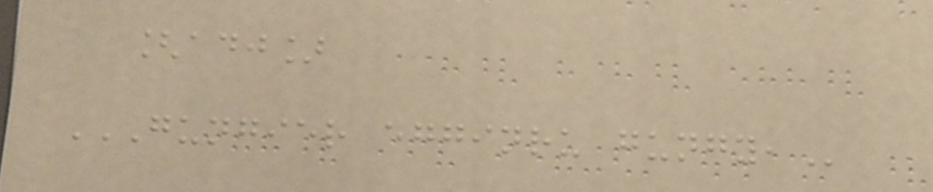[adj]
GUNGIER EGGINRU GUNGY,
